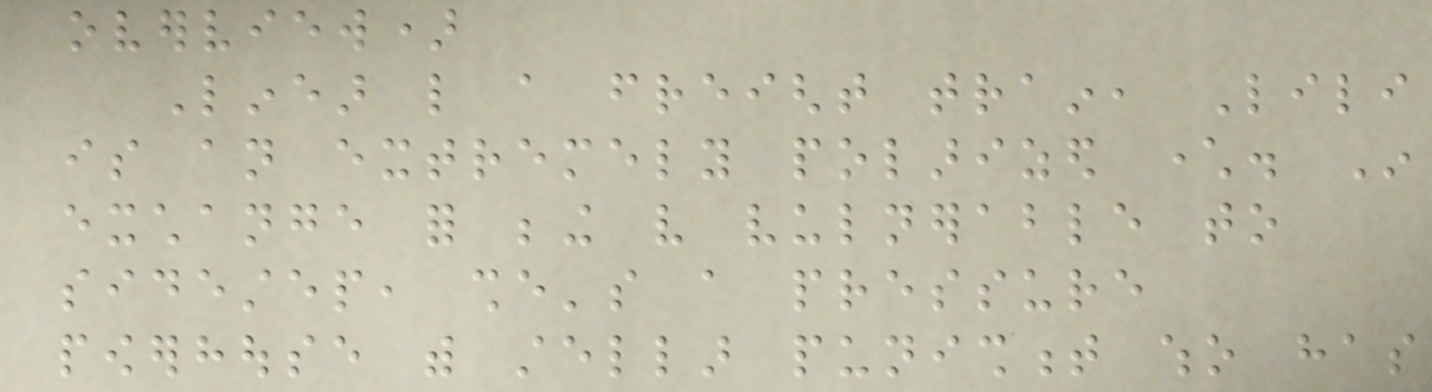overview)
Linear like a freight train, Lili
is an extremely polarized character. In
exchange for being very vulnerable to
sidestep, she's a pressure
powerhouse with stellar punishment who has
